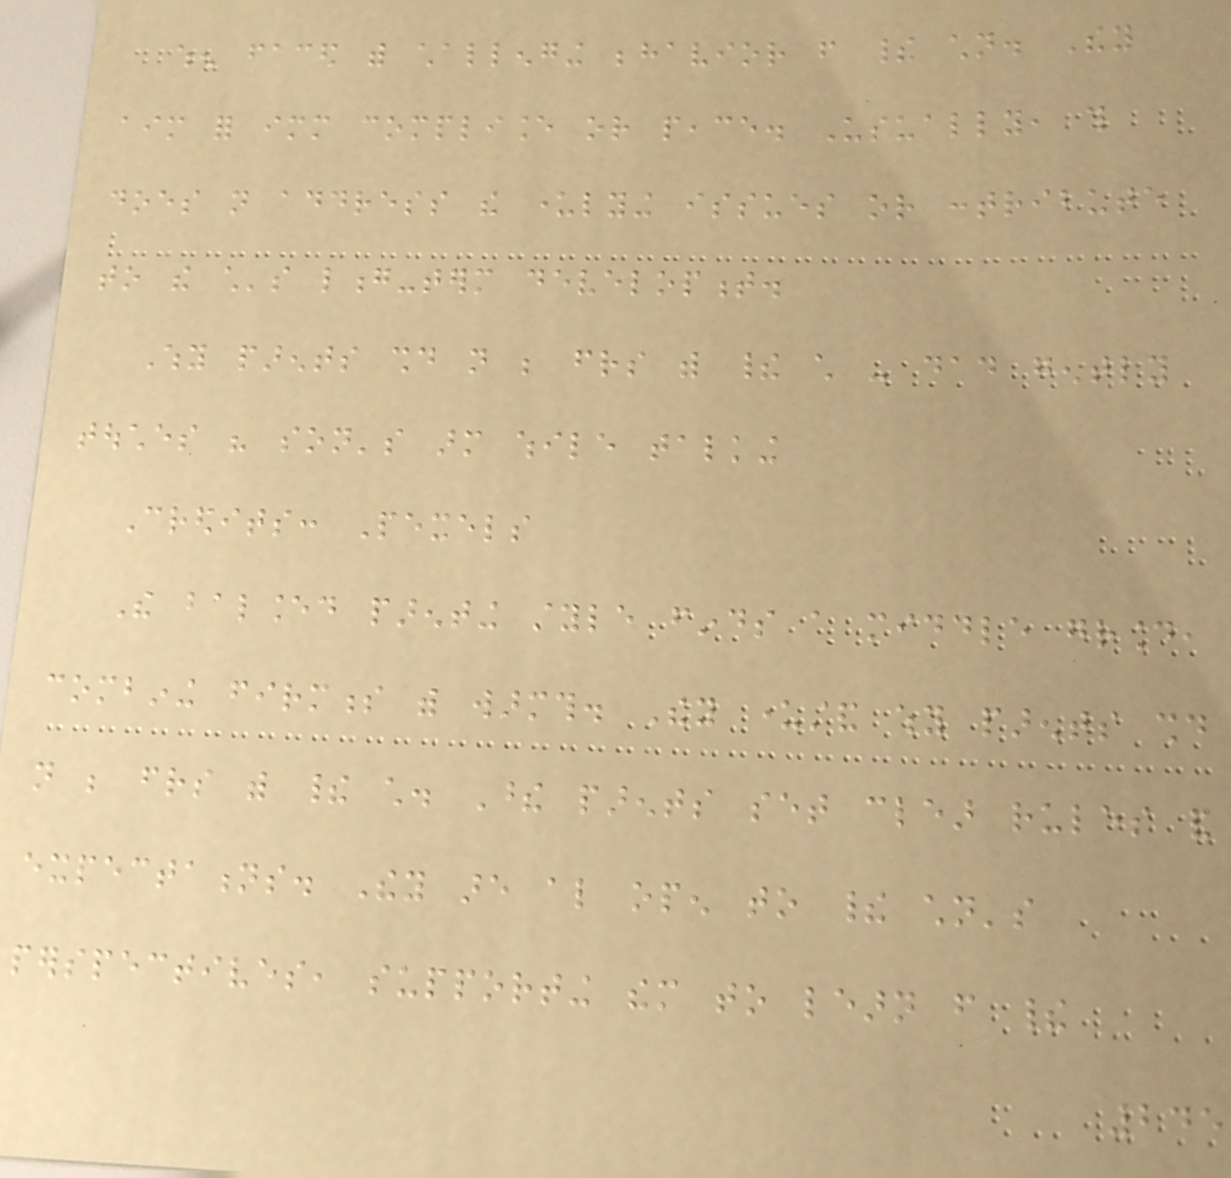when faced with challenging behavior from their children. They
aim for immediate compliance or peace. Usually, this
does not address the underlying issues or contribute
to the child's long-term development.
Why parents should not be friends with their child - dad gently
touches his son's arm while talking
Credits: Pexels
The balanced parenting style finds a middle ground,
combining firmness with warmth. They understand why parents should
not be friends with their child. These parents set clear rules and
expectations. They are also open to their children's
perspectives, supporting them to learn from their
245
